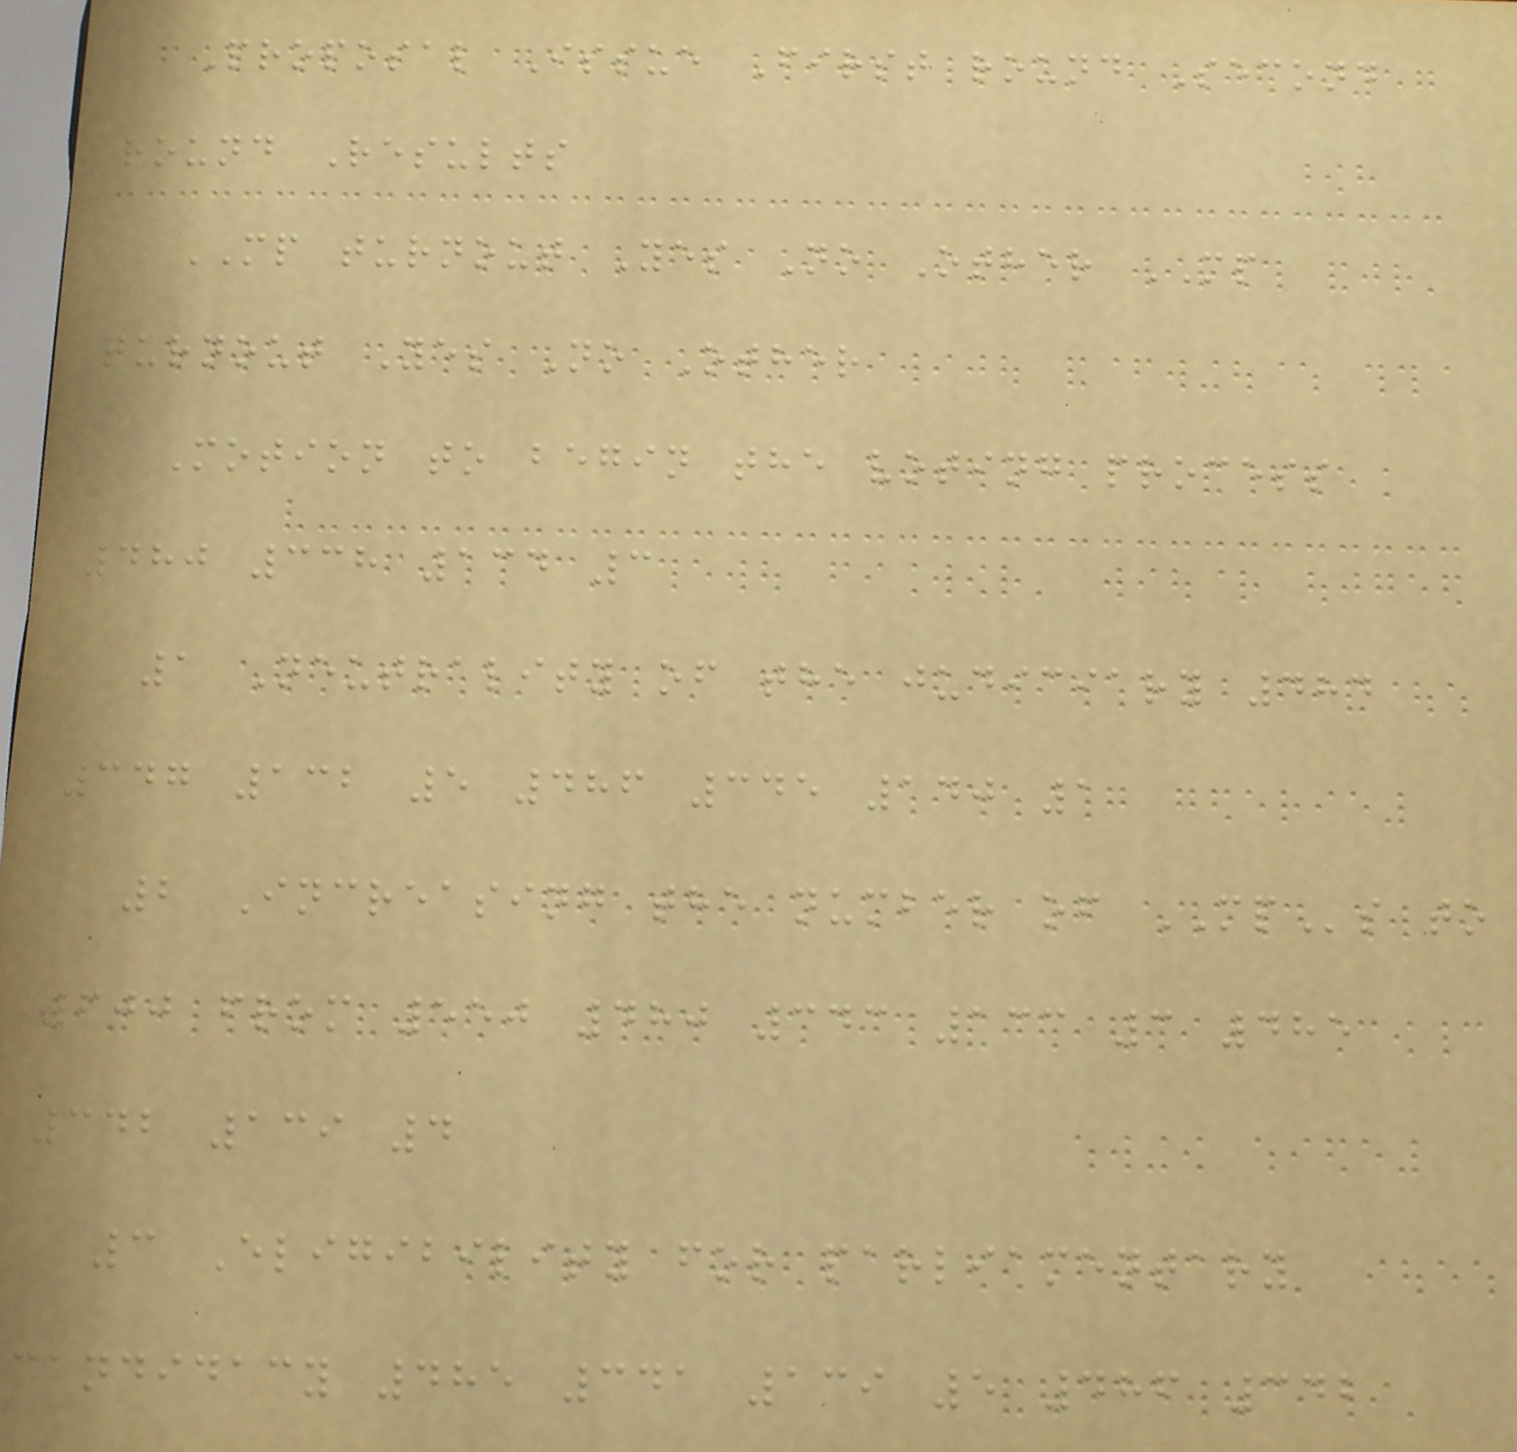Proposal Issue First round Second
round Results
MP turnout Yes No Other MP
turnout Yes No Other
Motion to begin the voting process
480 338 134 3
1 Neutrality of the judiciary 484
347 132 5 486 345 140 1
2 Increasing the number of MPs to
600 from 550 480 343 133 3 485
342 139 4
3 Eligibility for parliamentary
candidacy 485 341 139 5 486 342
